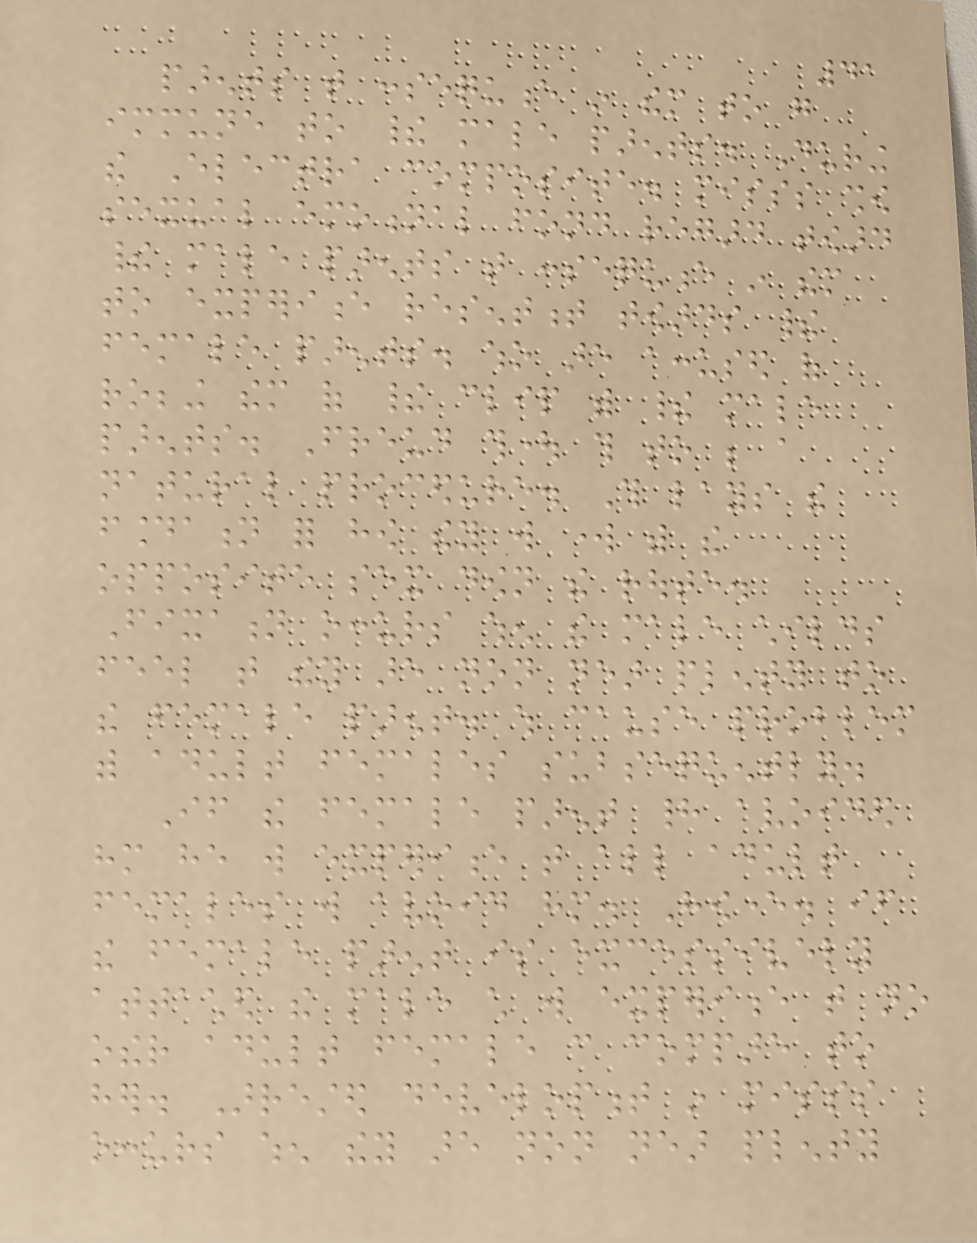41
parents that consequence in them to go
immune to their male parents. During
the Electra composite. misss show
sexual emotional fond regard toward
their male parents that consequence in them
to experience resentment towards their
female parents. who are accused of
robbing them of their clip with their male
parents. Freud thought this to be a
natural procedure. This lays the
foundation for how they will work with the
opposite sex down the route.
Fixation occurs when the male childs
feel that they are non near plenty to
the female parent. which cause problem
with adult females subsequently.
If the female parent had avoided
him he will experience that all adult
females will avoid him. However. if
the female parent is excessively
attached the male child will experience that no
other adult female can compare to
her. Arrested development in misss
occurs when they are non near plenty
